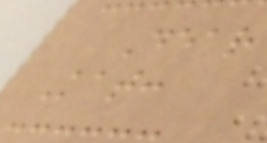Dear
Kat:
